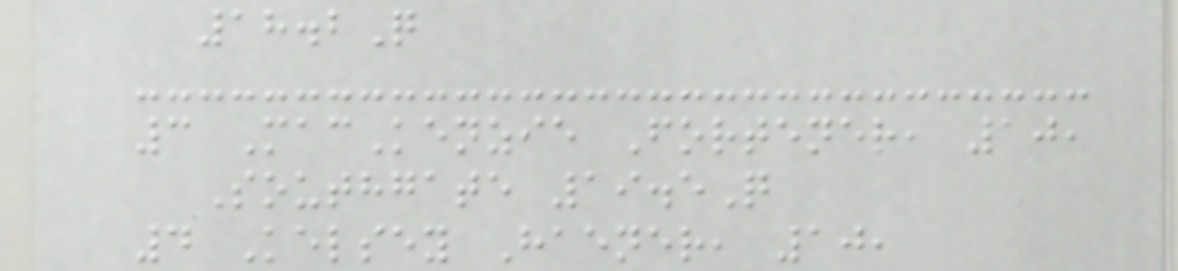18.2Q
3 MacKenzie Fortener, 10,
Southgate 19.5Q
4 Kelsey Haener, 10,
